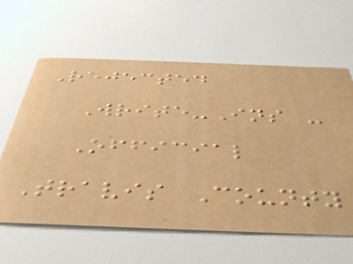Rejected
Write-Ins -
Official
Travis County
